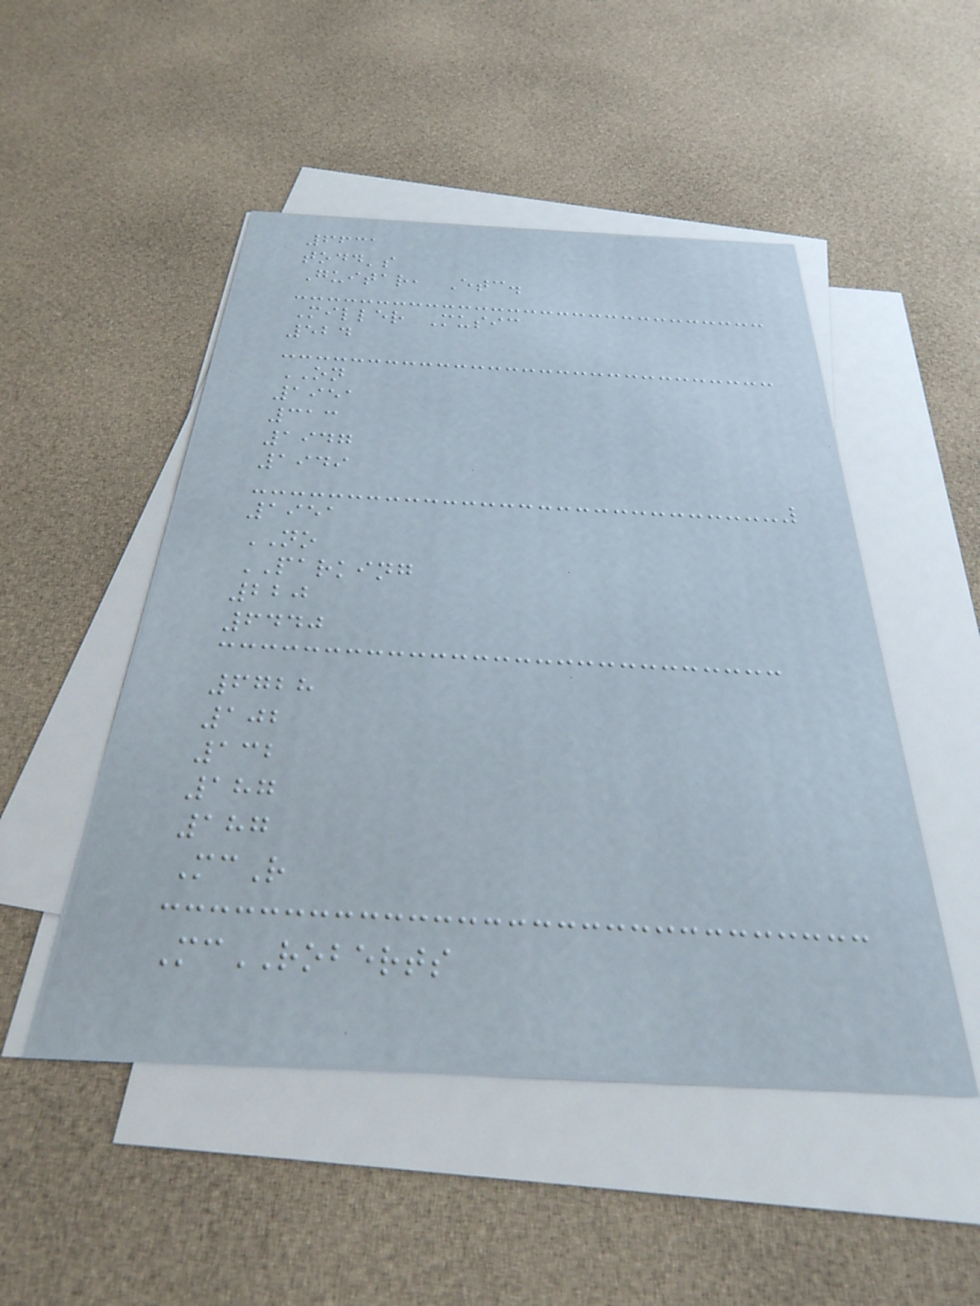6631
todd's
Guitar, Etc.
Miller Music
524
ON
1951
313
1947
1949
1951
NO
PARKING
220
6440
6728
102
132
187
187
McR
McROBERTS
